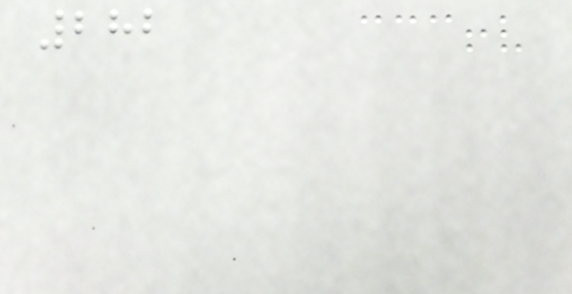282
